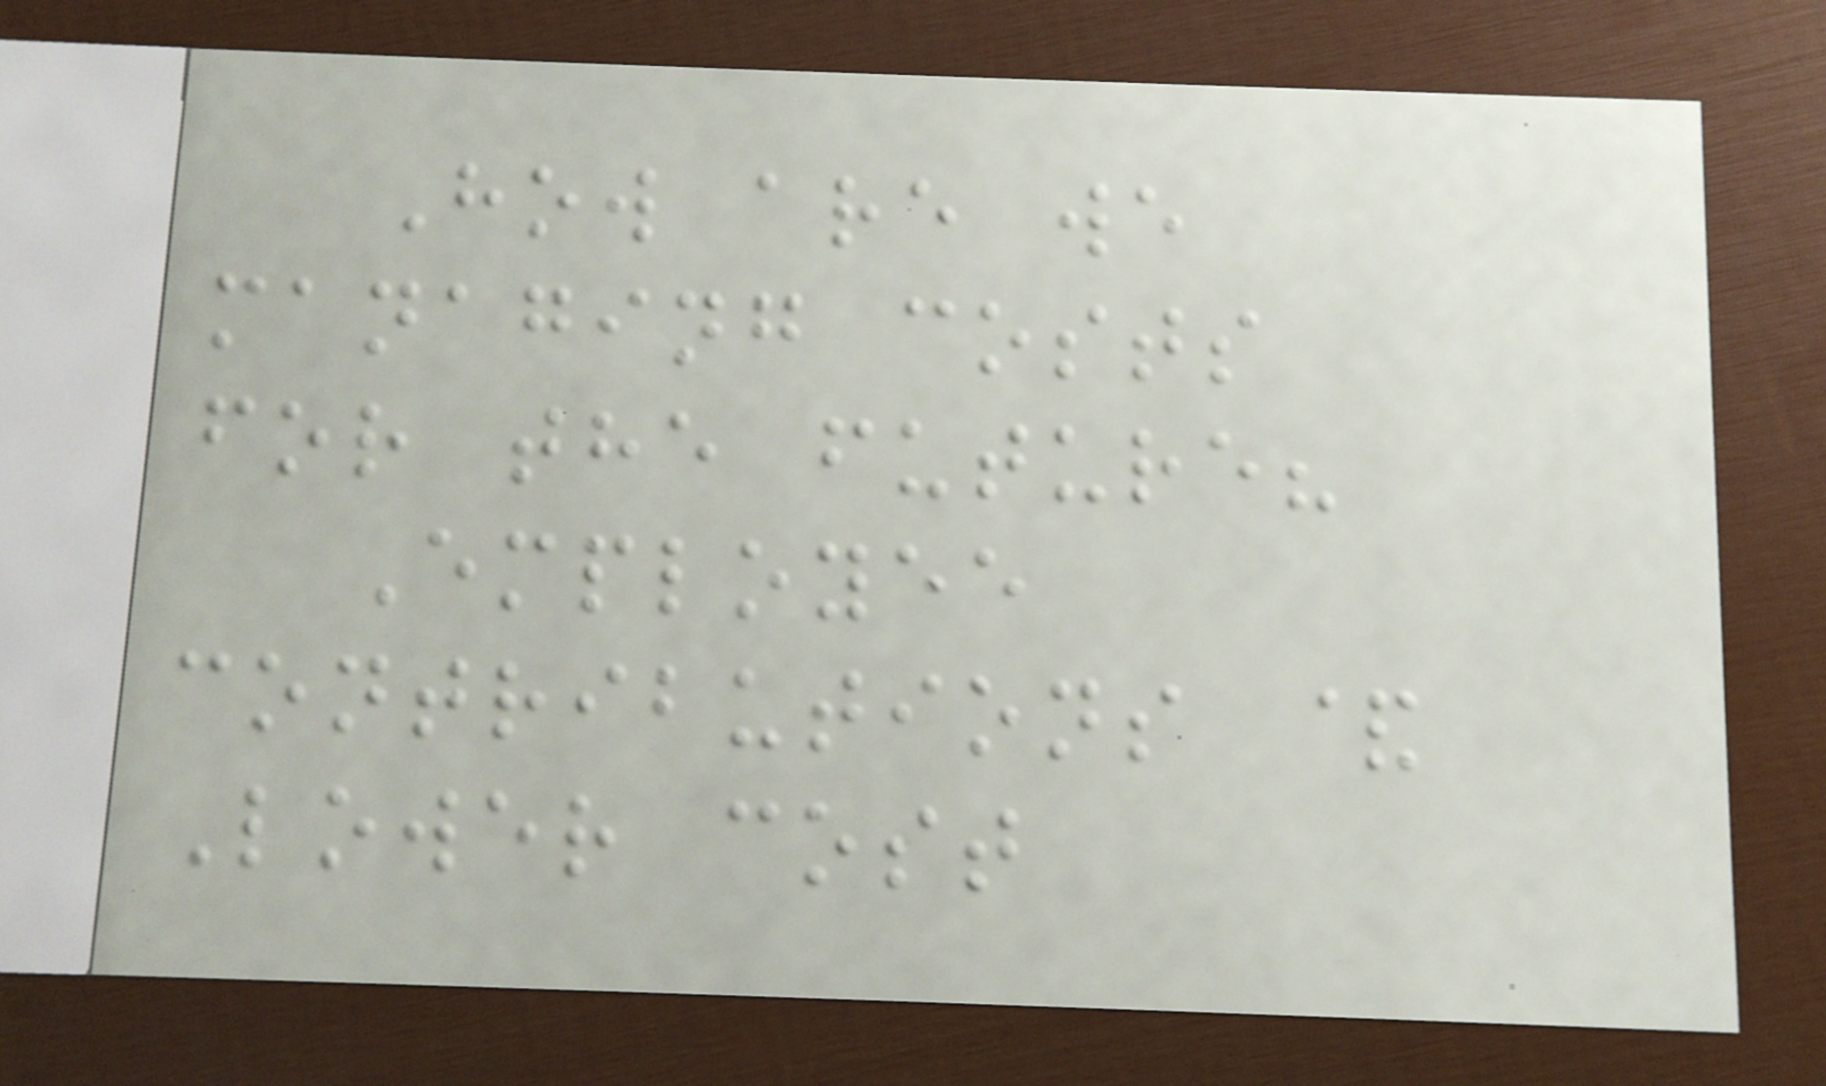How are we
managing costs
for the future?
Employee
contributions &
Lower cost
